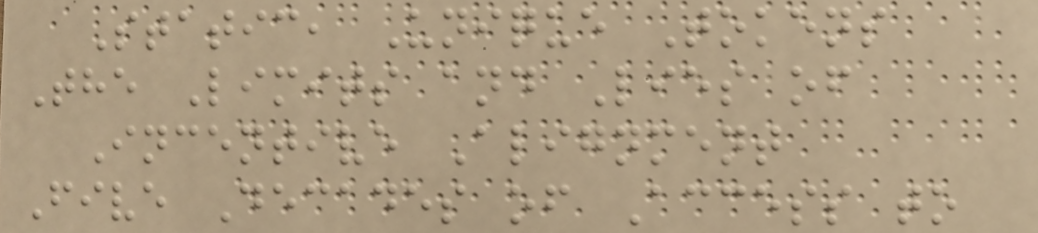Static, Unique Tokens
The Limits and Lies of
Incentive Alignment
Five Decades of Access to
